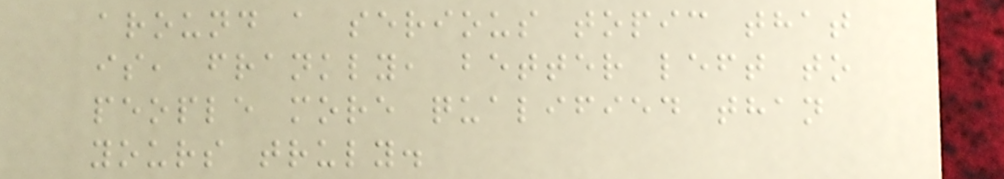around a serious topic that
is, frankly, better left to
people more qualified than
yours truly.
